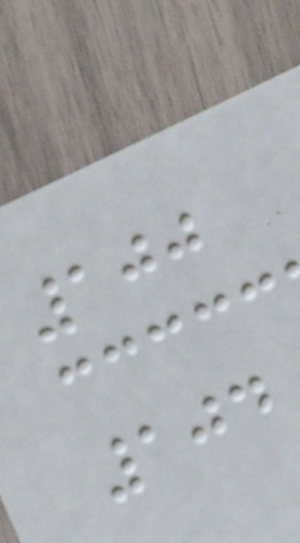100
104
